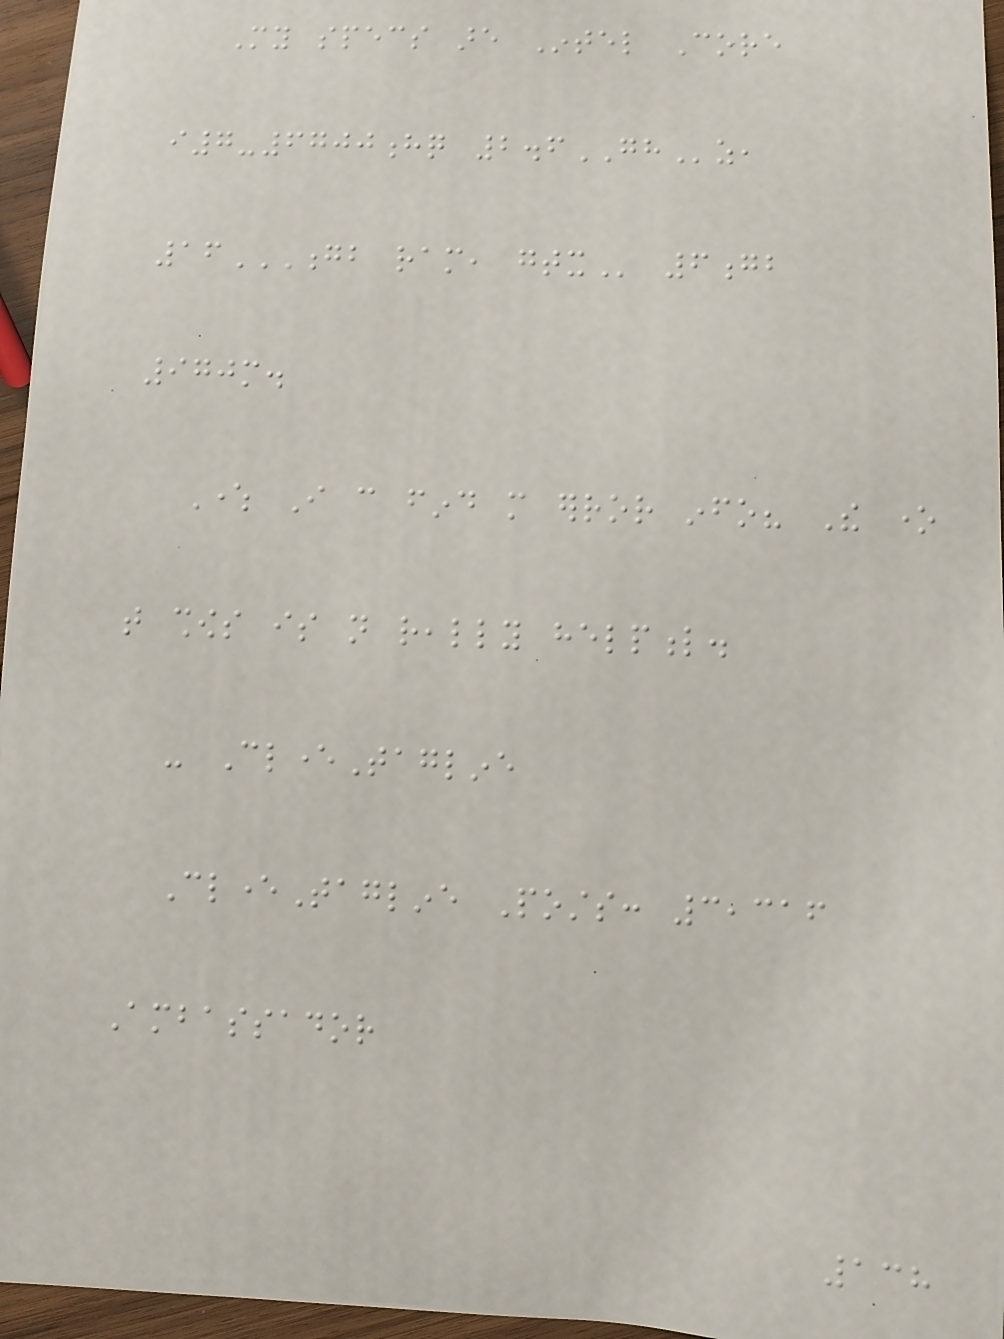My specs are Intel Core
i7-6700hq 2.6GHz,
16GB RAM, GTX 6gb
970m.
Where I can find more error info? The one
that shows is not really helpful.
- CleverTagline
CleverTagline Posts: 3,316
Ambassador
138
